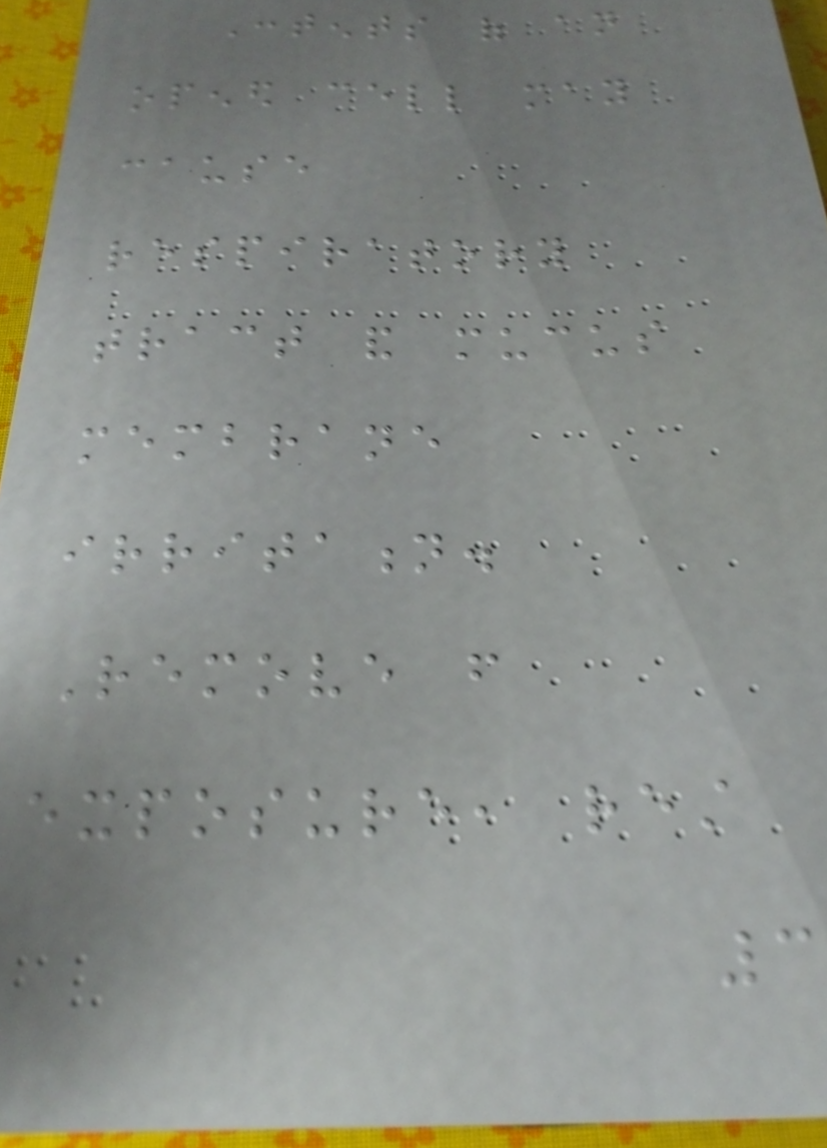Contents of an
opened cell may
cause
respiratory
tract and mucus
membrane
irritation.
Remove from
exposure, rest
3
